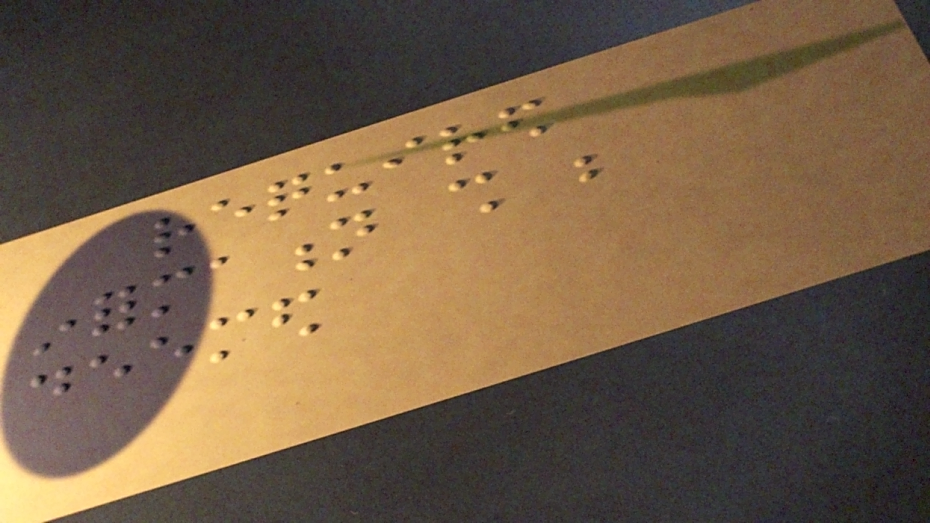required
information shall be
deemed
